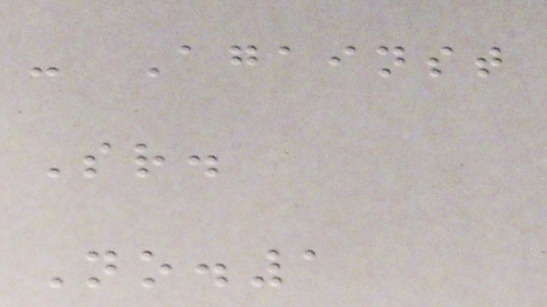- Against
Sr.
No.1
